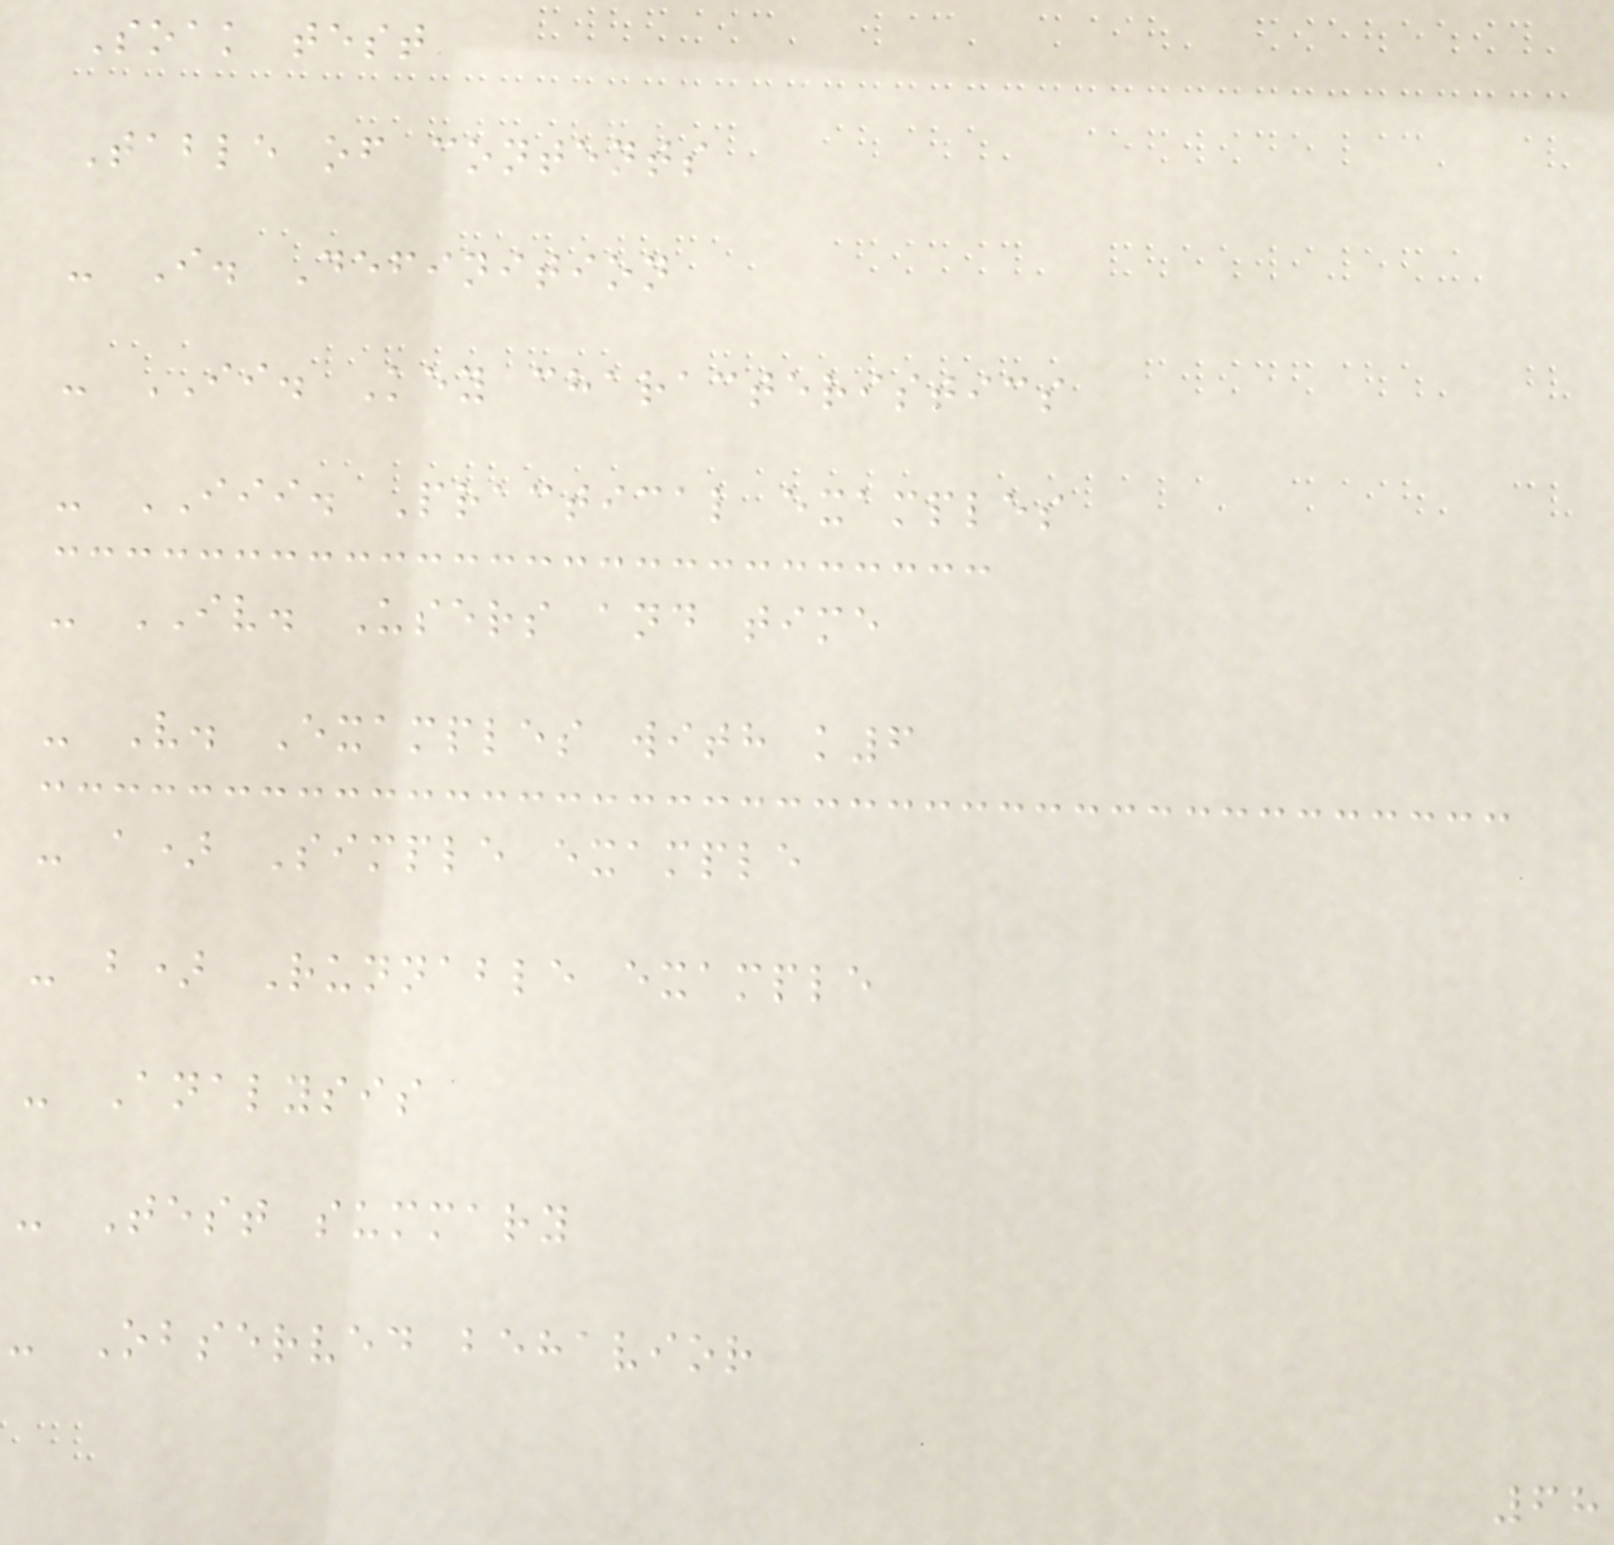Soak test
Table of contents
- I. Definition
- II. Key characteristics
- III. Practical examples
- IV. Users and time
- V. Examples with k6
- a) Simple example
- b) Runnable example
- Analysis
- Test summary
- Observed behavior
68
